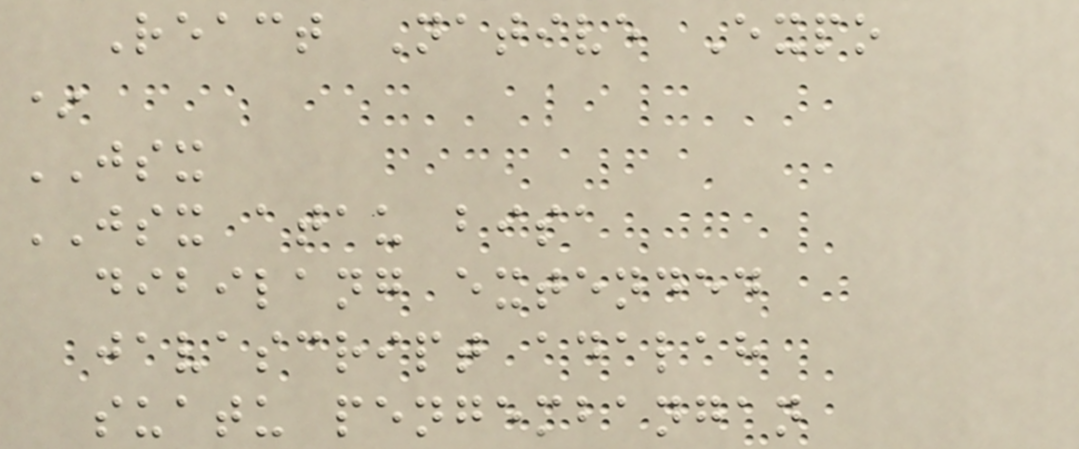React Native Expo
*
JSX
JSX atau bisa
dibilang extended
javascript adalah
suatu pengembangan
